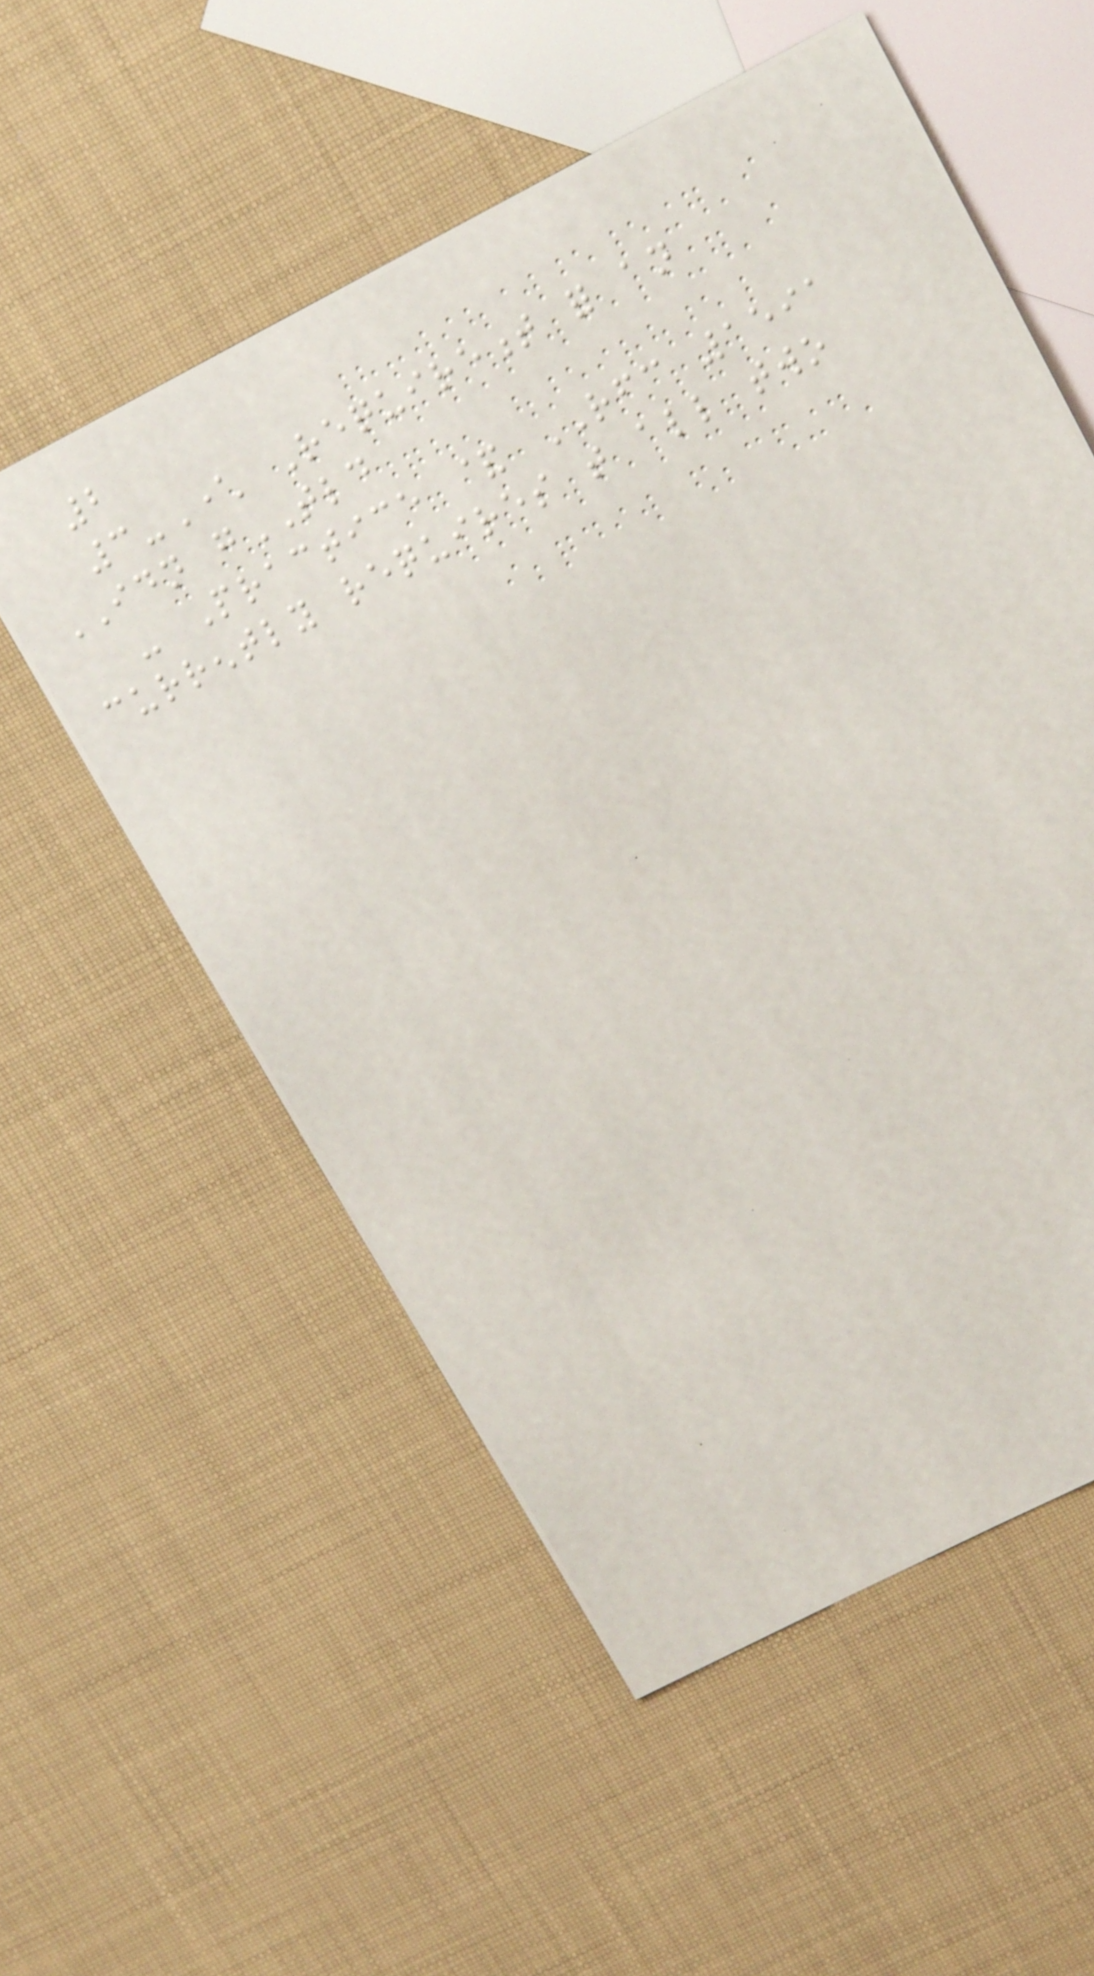2
3-Character Requirement for an
IDN gTLD
- Practice & RFC 1591
currently requires that all two
